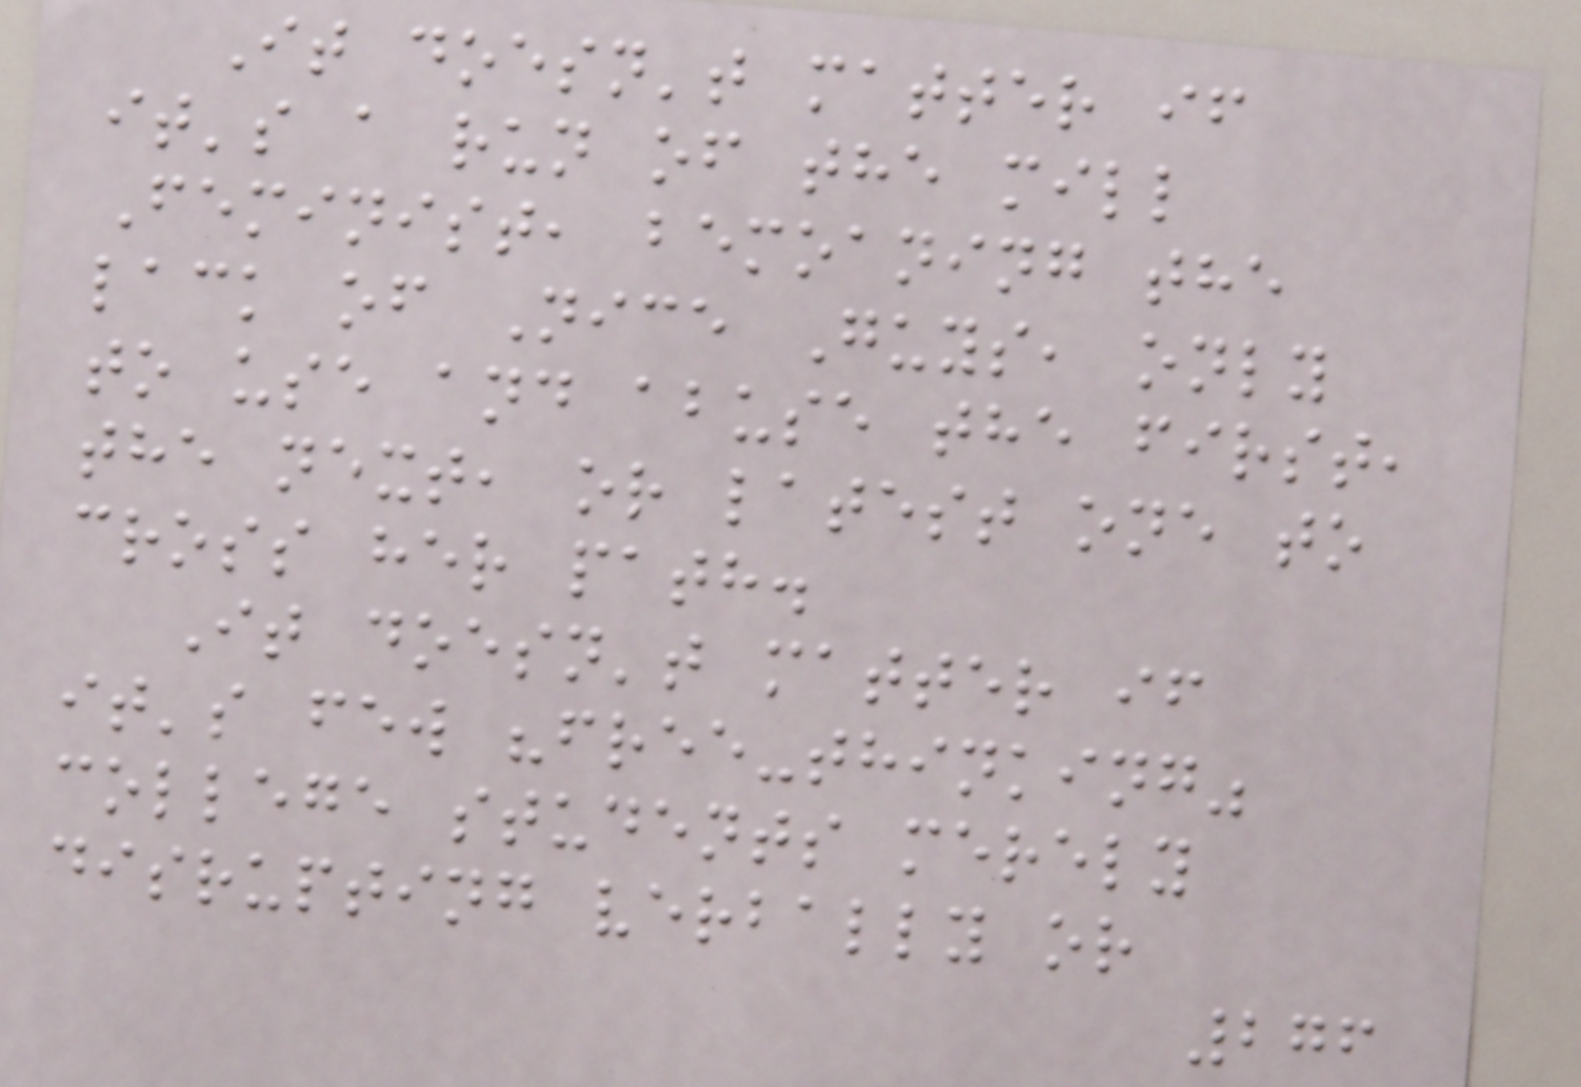It doesn't matter if
it's a run of the mill
Feminist, bemoaning the
lack of Nice Guys, only
to use and abuse the first,
the next, or latest one to
cross her path.
It doesn't matter if
it's few "free-thinking"
college students merely
disrupting verbally or
276
